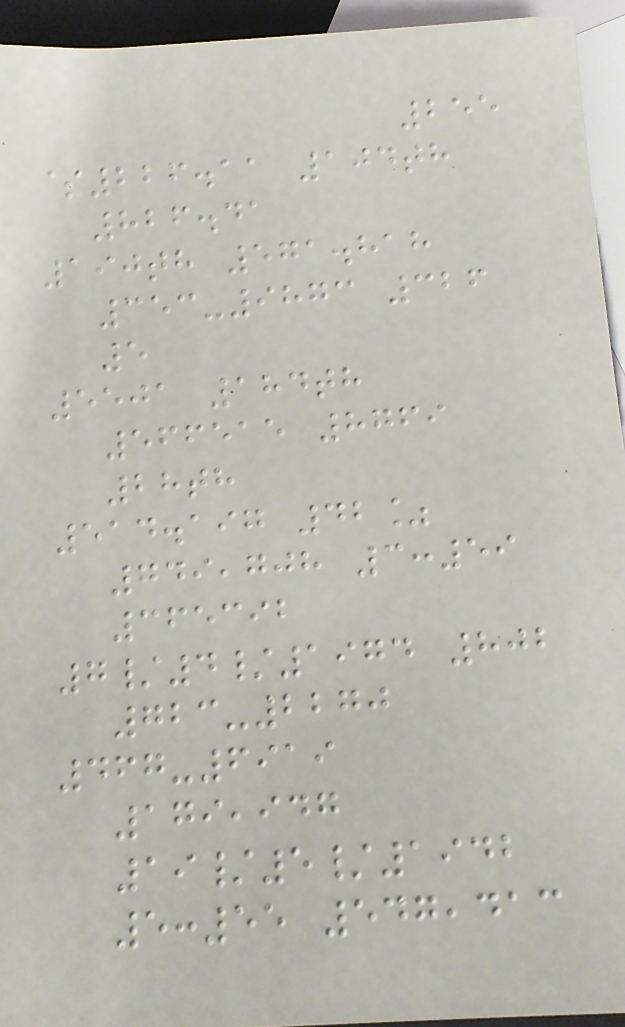255
$226.11 104th
826.41
190th 571.818
353-9873 326
5
5501 184th
566515 8769
28th
514.197 42%
749,708 3:59
365392
7/4/1974 802
723-2270
467-6919
179,947
19/5/1942
5:55 547,413
